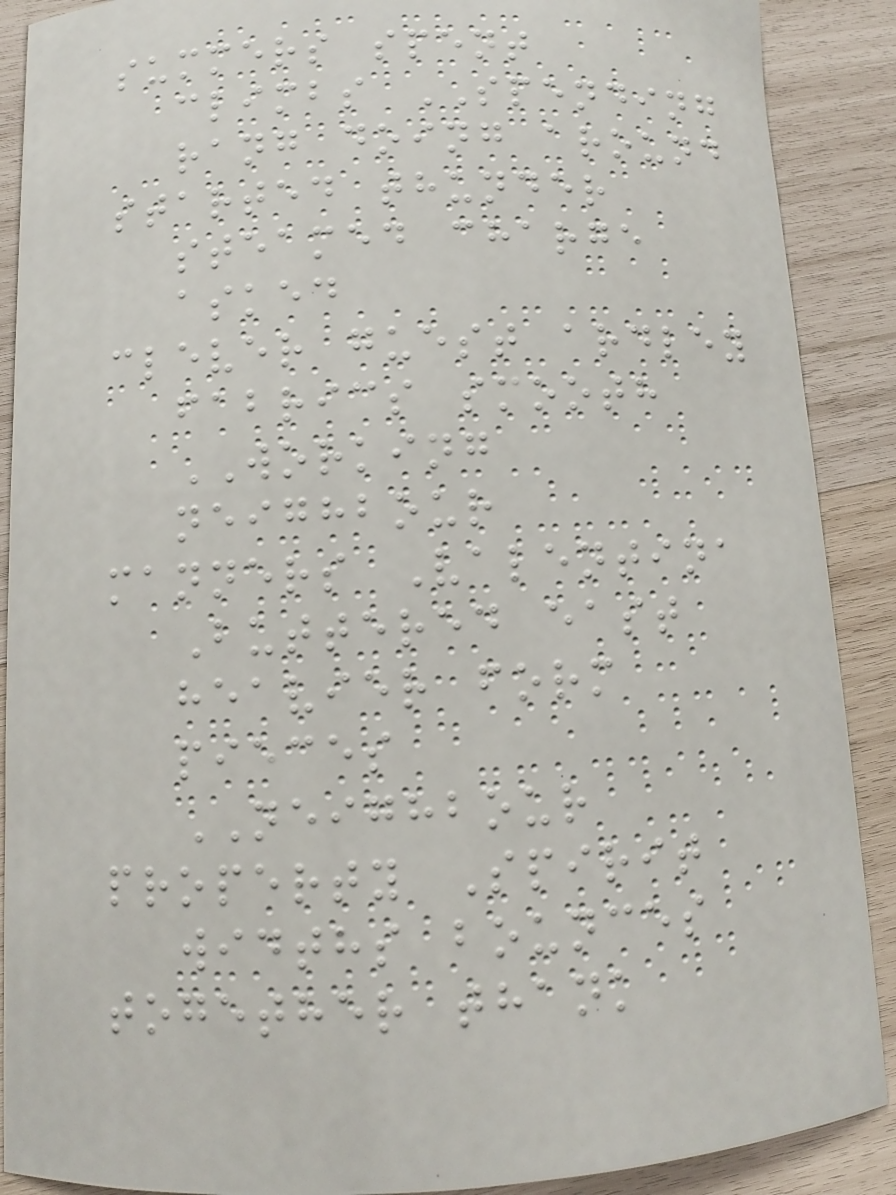summers spent
climbs SPENDING
rang doing around
started thunder
steamed charge
asked
clever guest ardley
fabrics smooth
WORKING
neighbour
manners Valentina
Buttered east
heavier form
pieces
NEIGHBOUR
property Spirit
widths bounces
together thank
